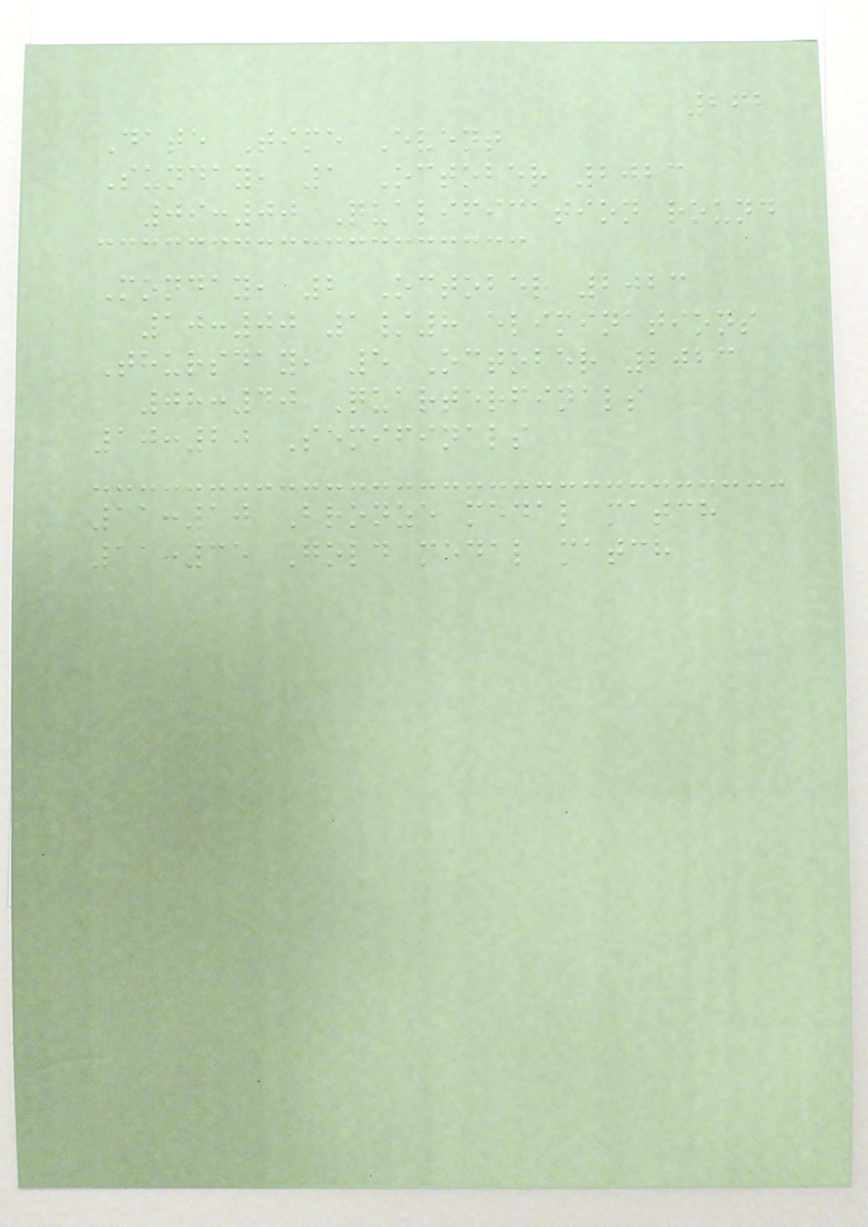262
Date Time Event
Sunday, 1 October 2023
09:00 Qualification round
Monday, 2 October 2023
10:00 1/8 eliminations
Thursday, 5 October 2023
08:40 Quarterfinals
10:20 Semifinals
11:10 Bronze medal match
11:35 Gold medal match
